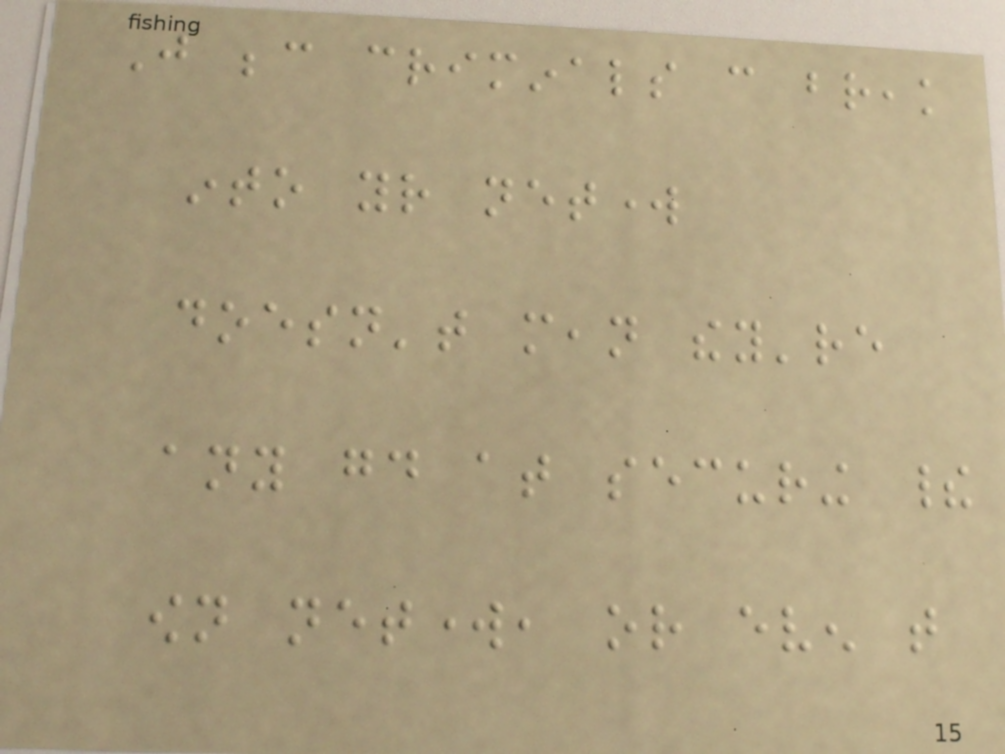Just because criminals can break
into your network
doesn't mean they're
any good at securing their
own network, or even that
